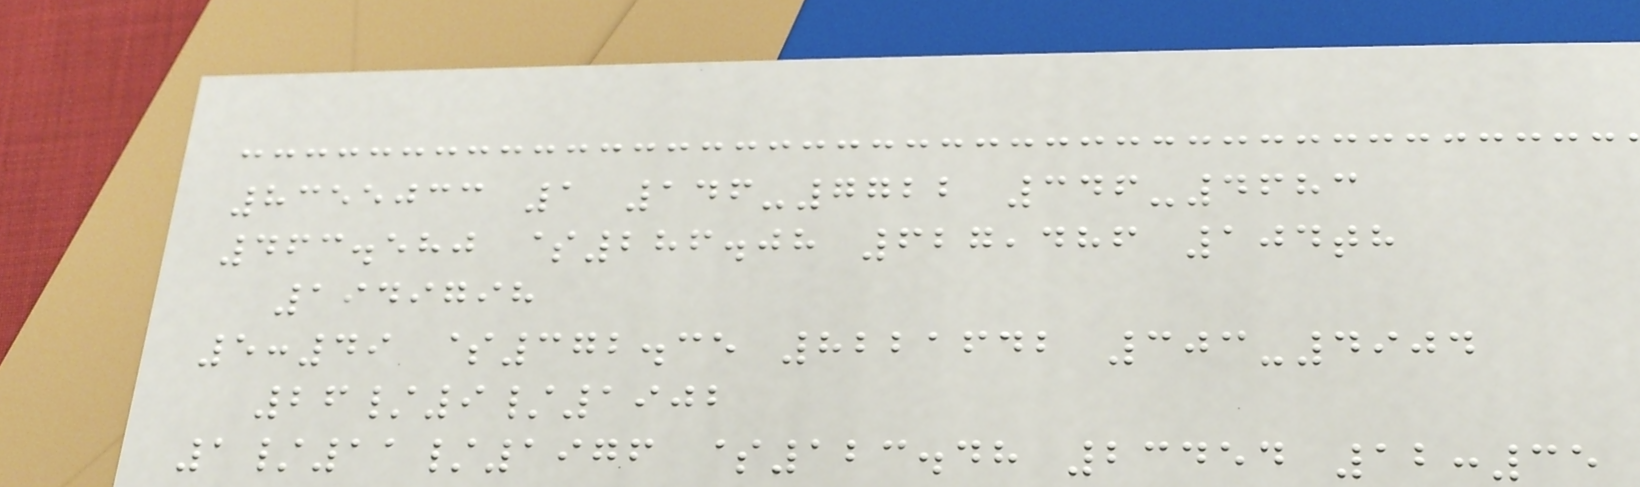8355033 1 146-7722 346-4683
463.580 $286.08 627,486 104th
1949798
5:49 $372.35 8221642 303-4904
26/9/1902
1/11/1976 $123.48 23454 12:35
